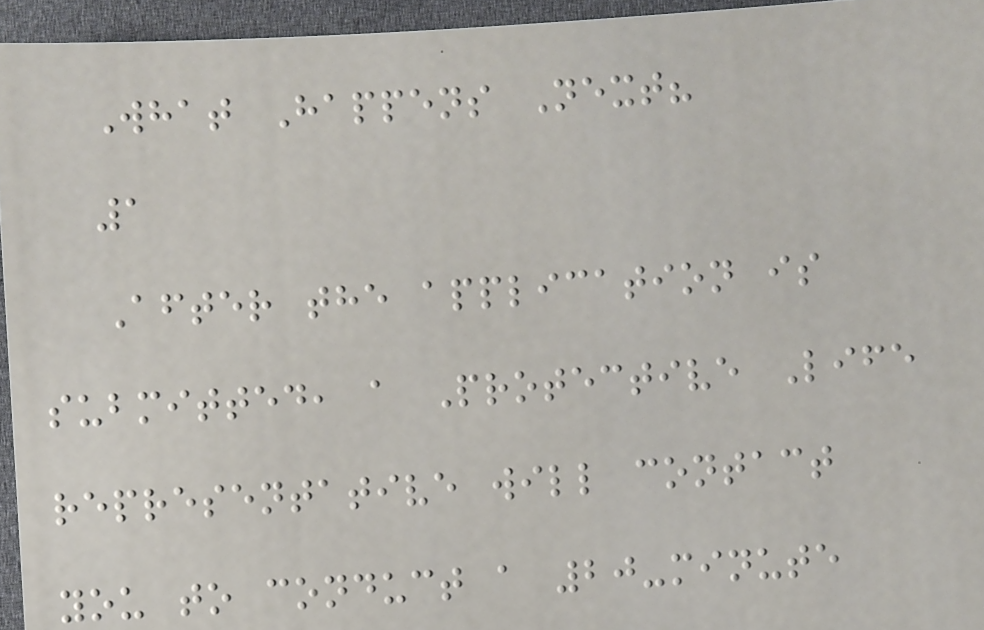What Happens Next?
1
After the application is
submitted, a Protective Life
representative will contact
you to conduct a 20-minute
